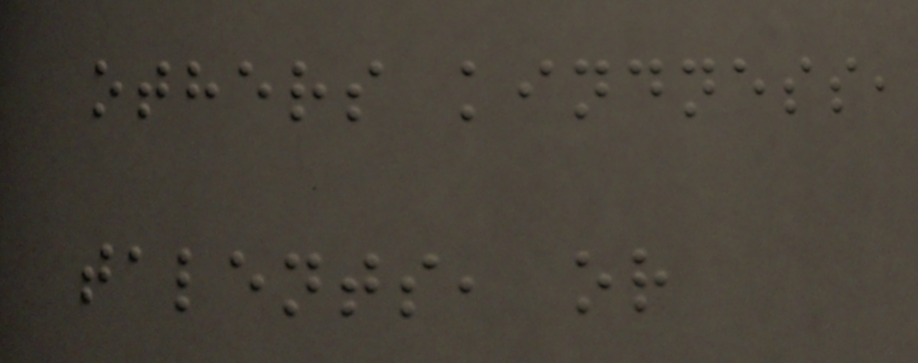others kindness,
talents, or
